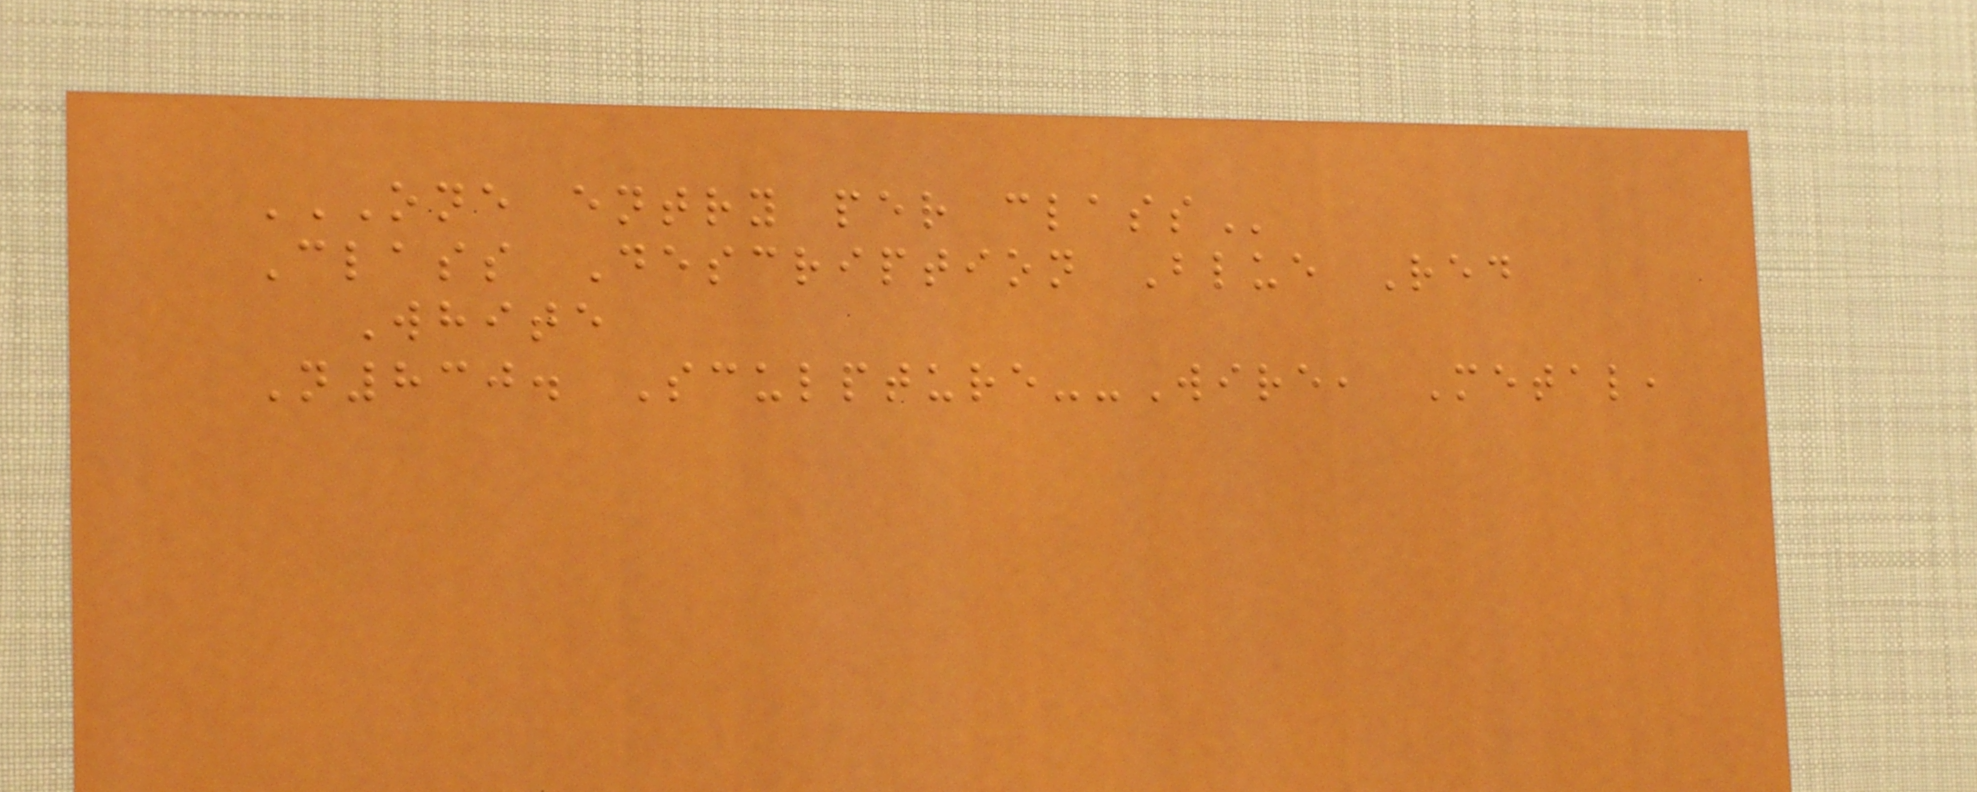ONE ENTRY PER CLASS
Class Description Blue Red
White
N830. Sculpture--Wire, Metal,
